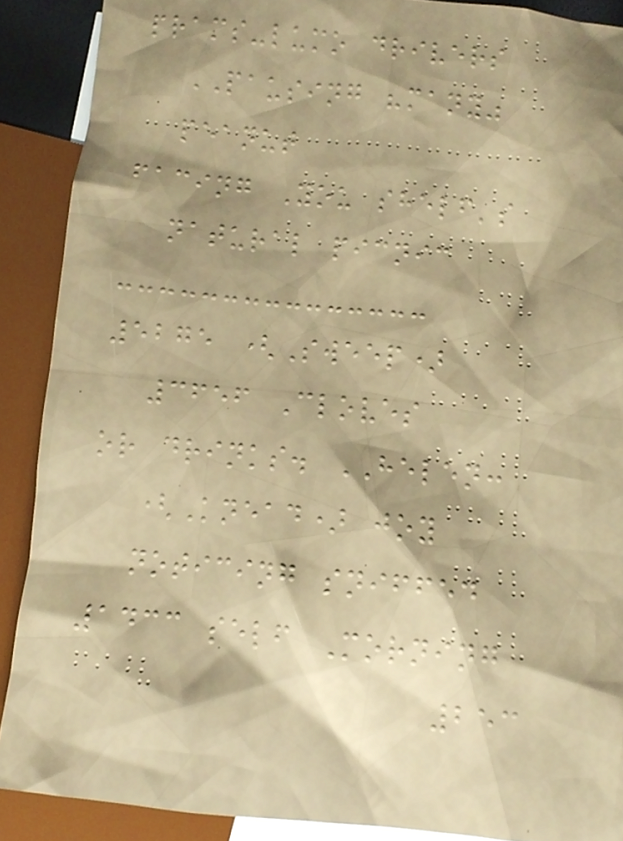prams-lumo drivers
PAUSING "many"
peanut
facing You shelf's
natural picnic
5275 (Sweep)
3656 Cloves
or drinks. HELEN:
(Knead) joy
noticing sniffed
1433 self Morning
253
